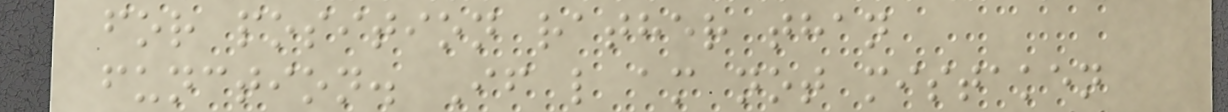for position rather than
function. If l am not mistaken
